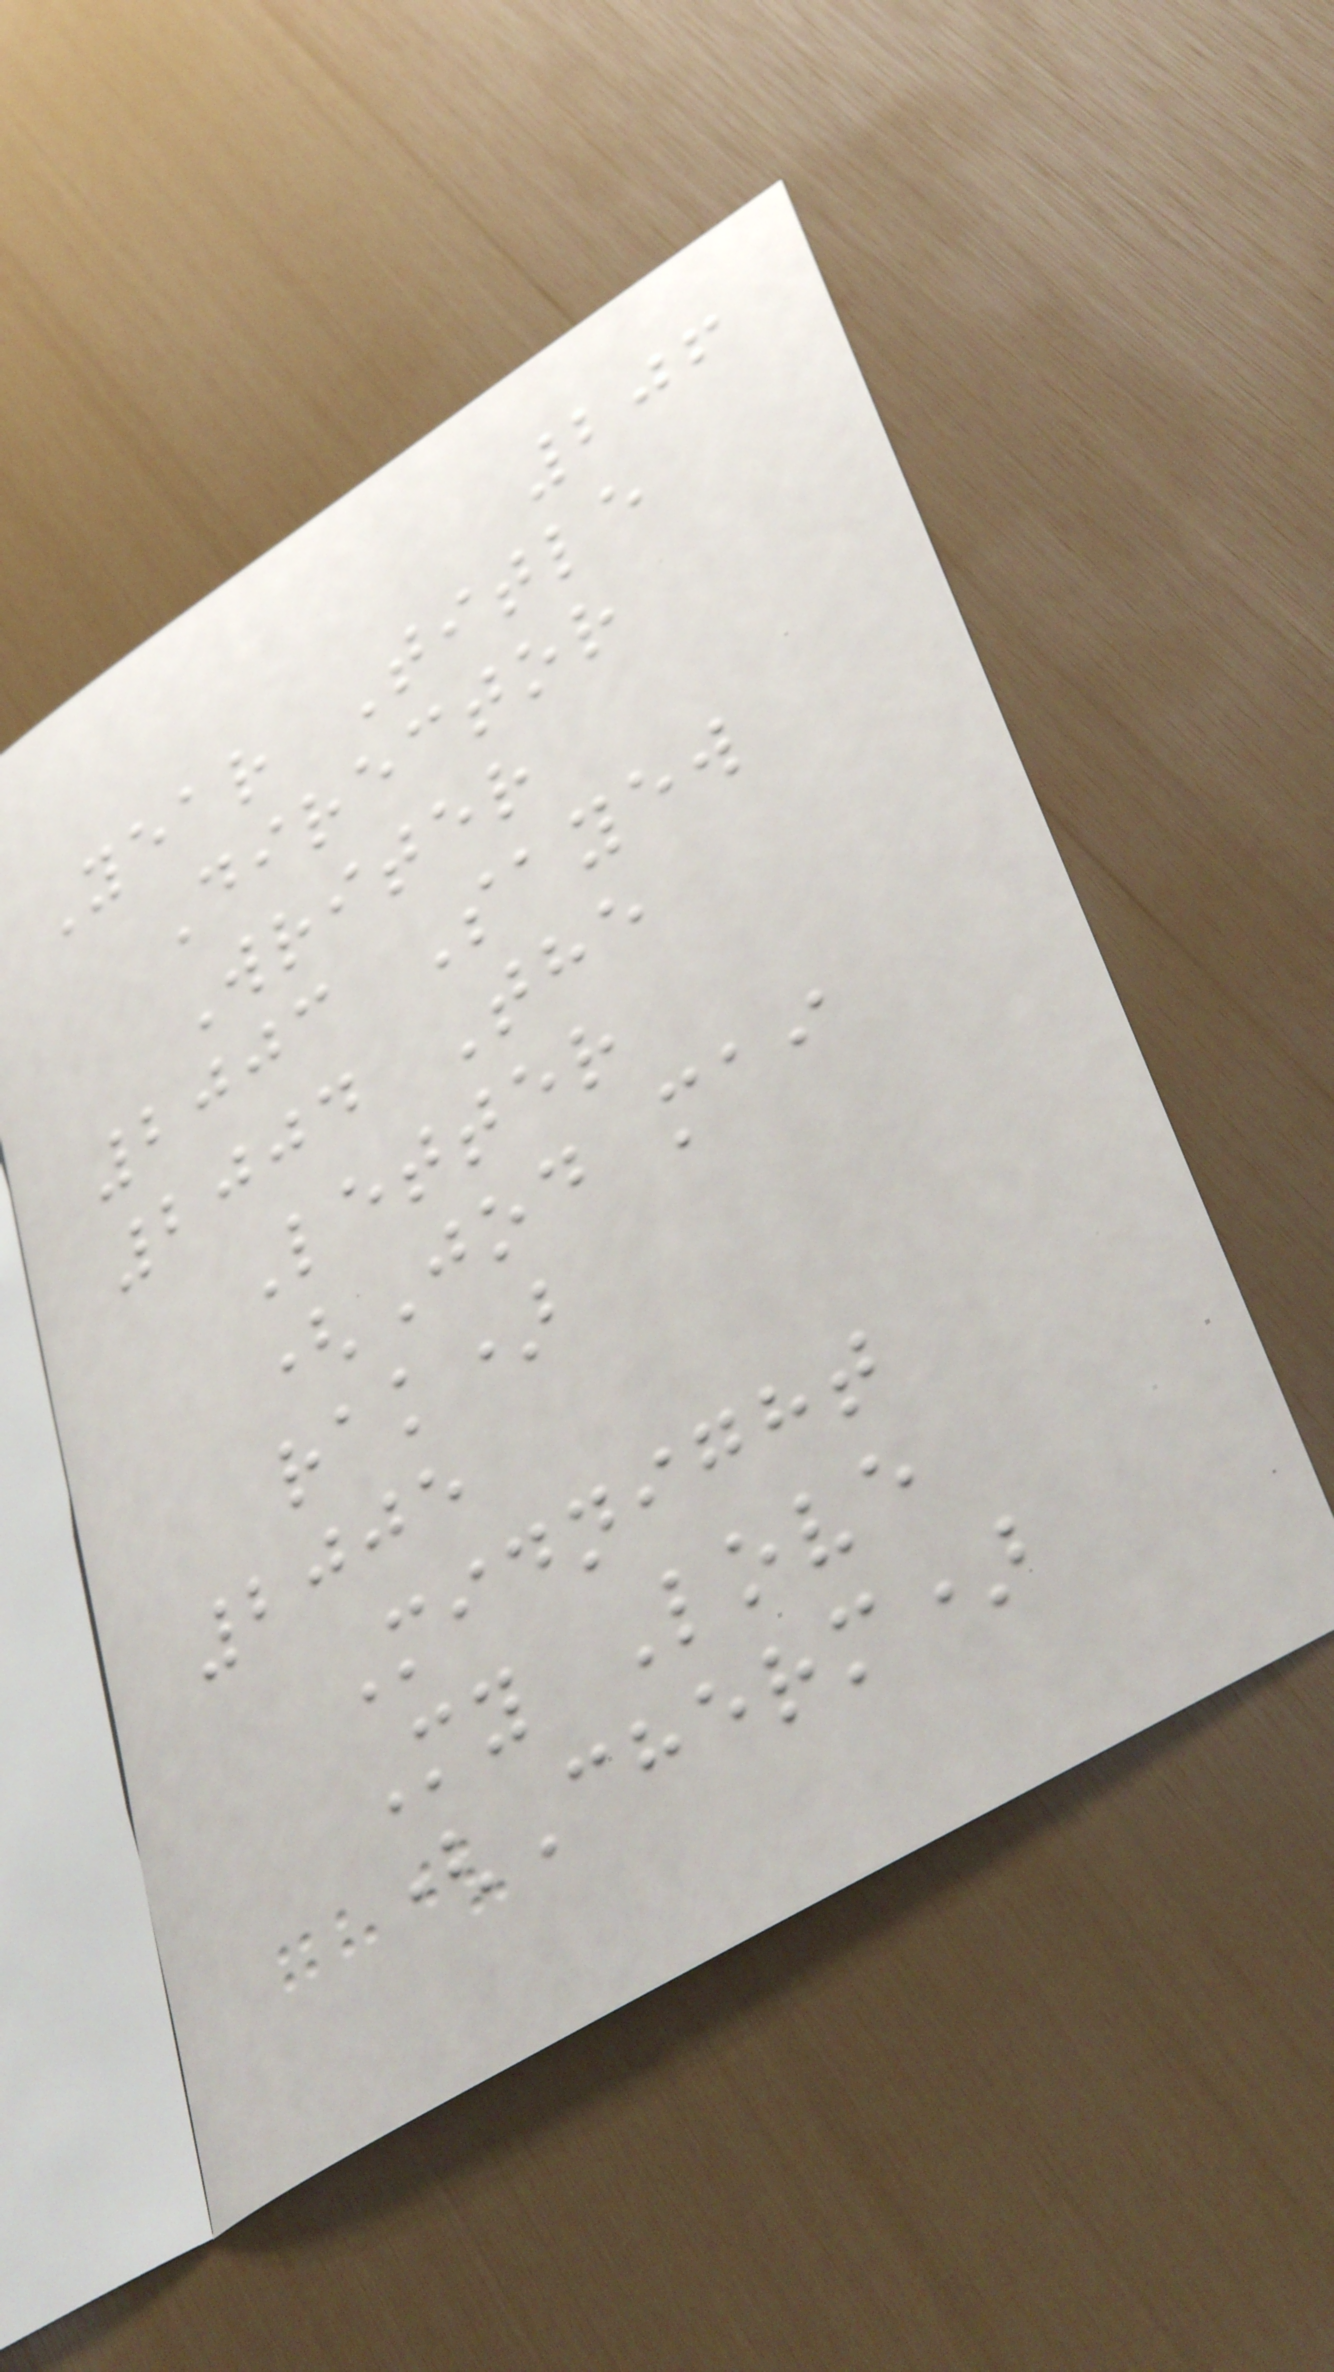206
Year Title
Director
Writer
2003 Sayew
2004 The
Letter
(Jod mai
rak)
2005
Midnight
My Love
(Cherm)
